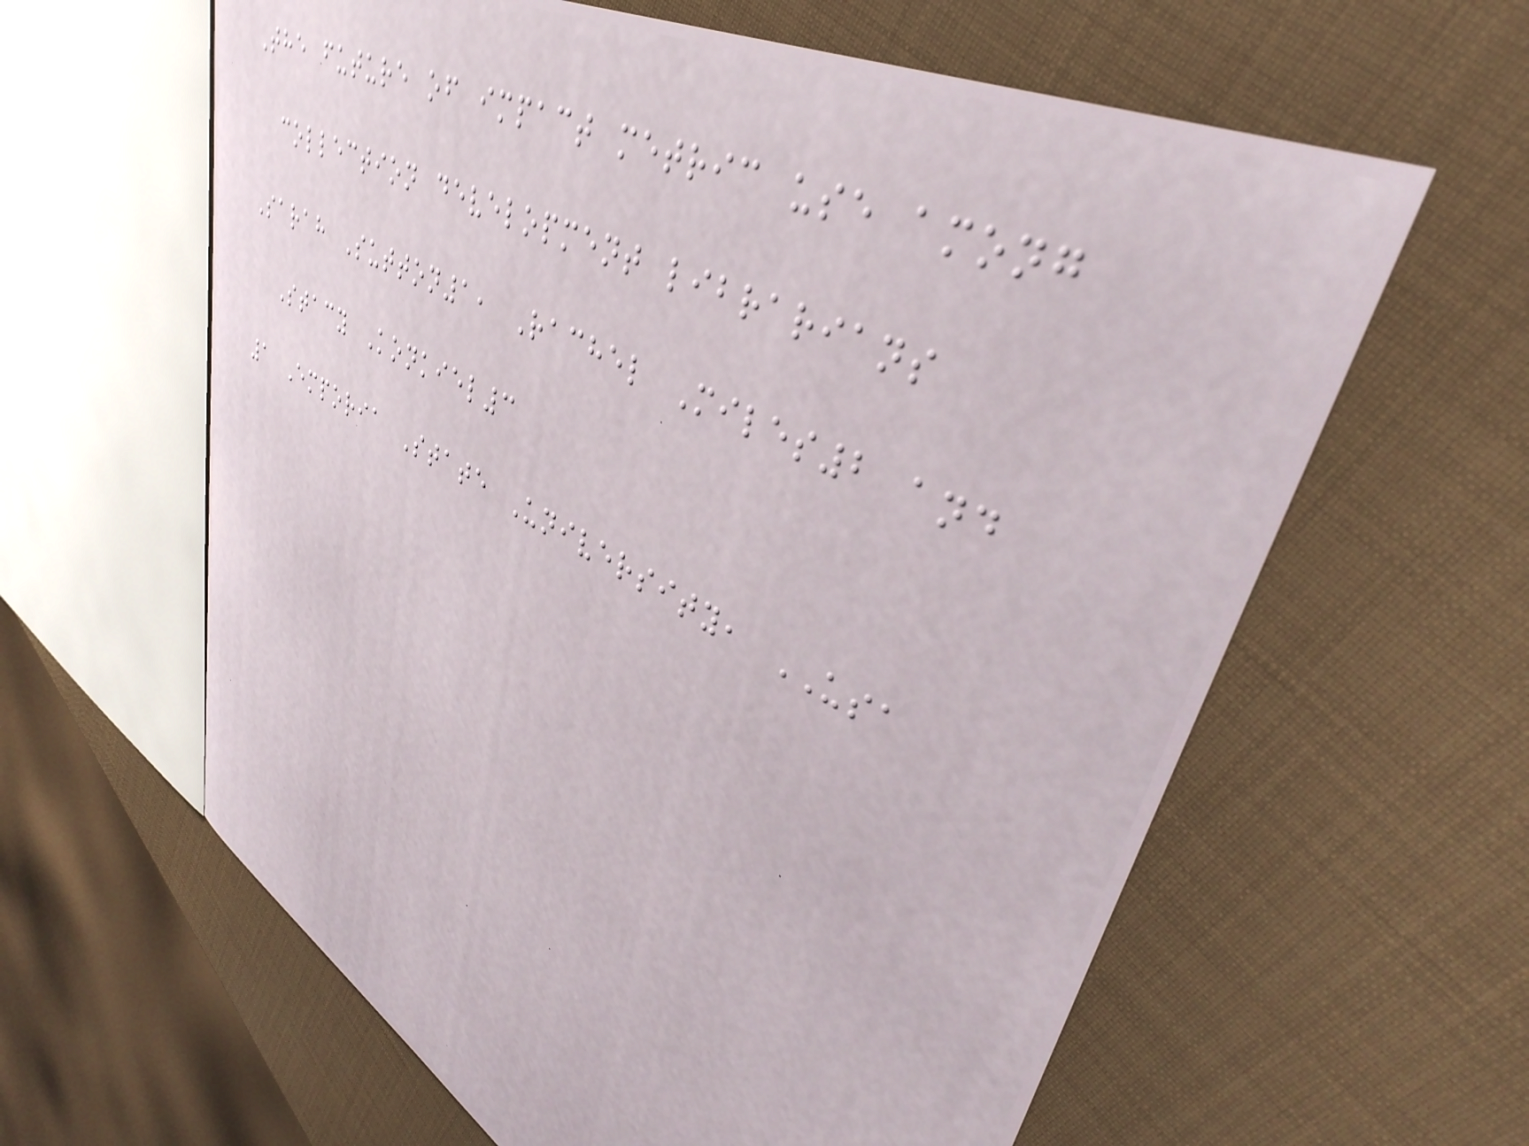The future of impact metric use among
collection development librarians
Sarah Sutton1, Rachel Miles2 and
Stacy Konkiel3
1 Emporia State University, USA
